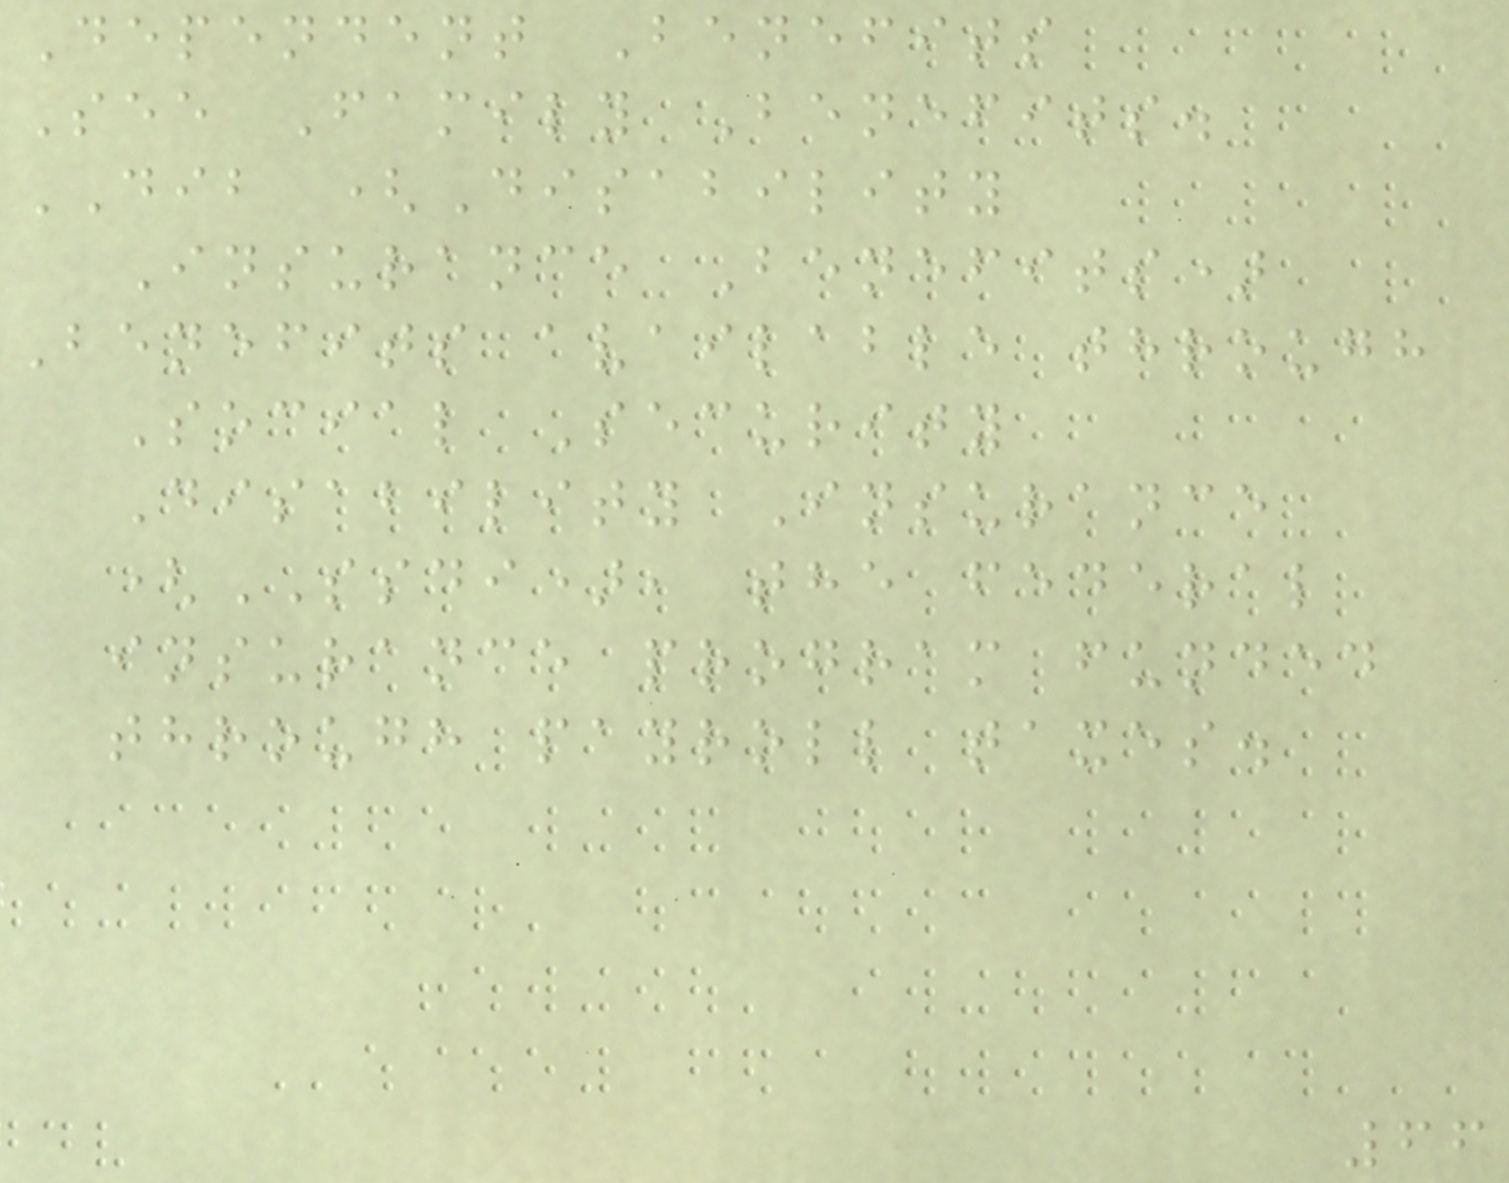Dependent Benefits
See Family Benefits.
DIB (Disability
Insurance Benefits)
Benefits available through
Social Security
Disability Insurance
(SSDI), the federal
insurance program funded
through payroll taxes.
66
